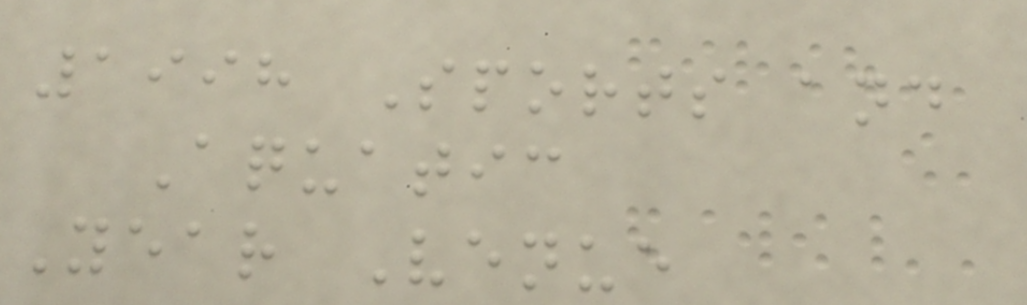1998 Sports and
Aquatic
Year Venue
